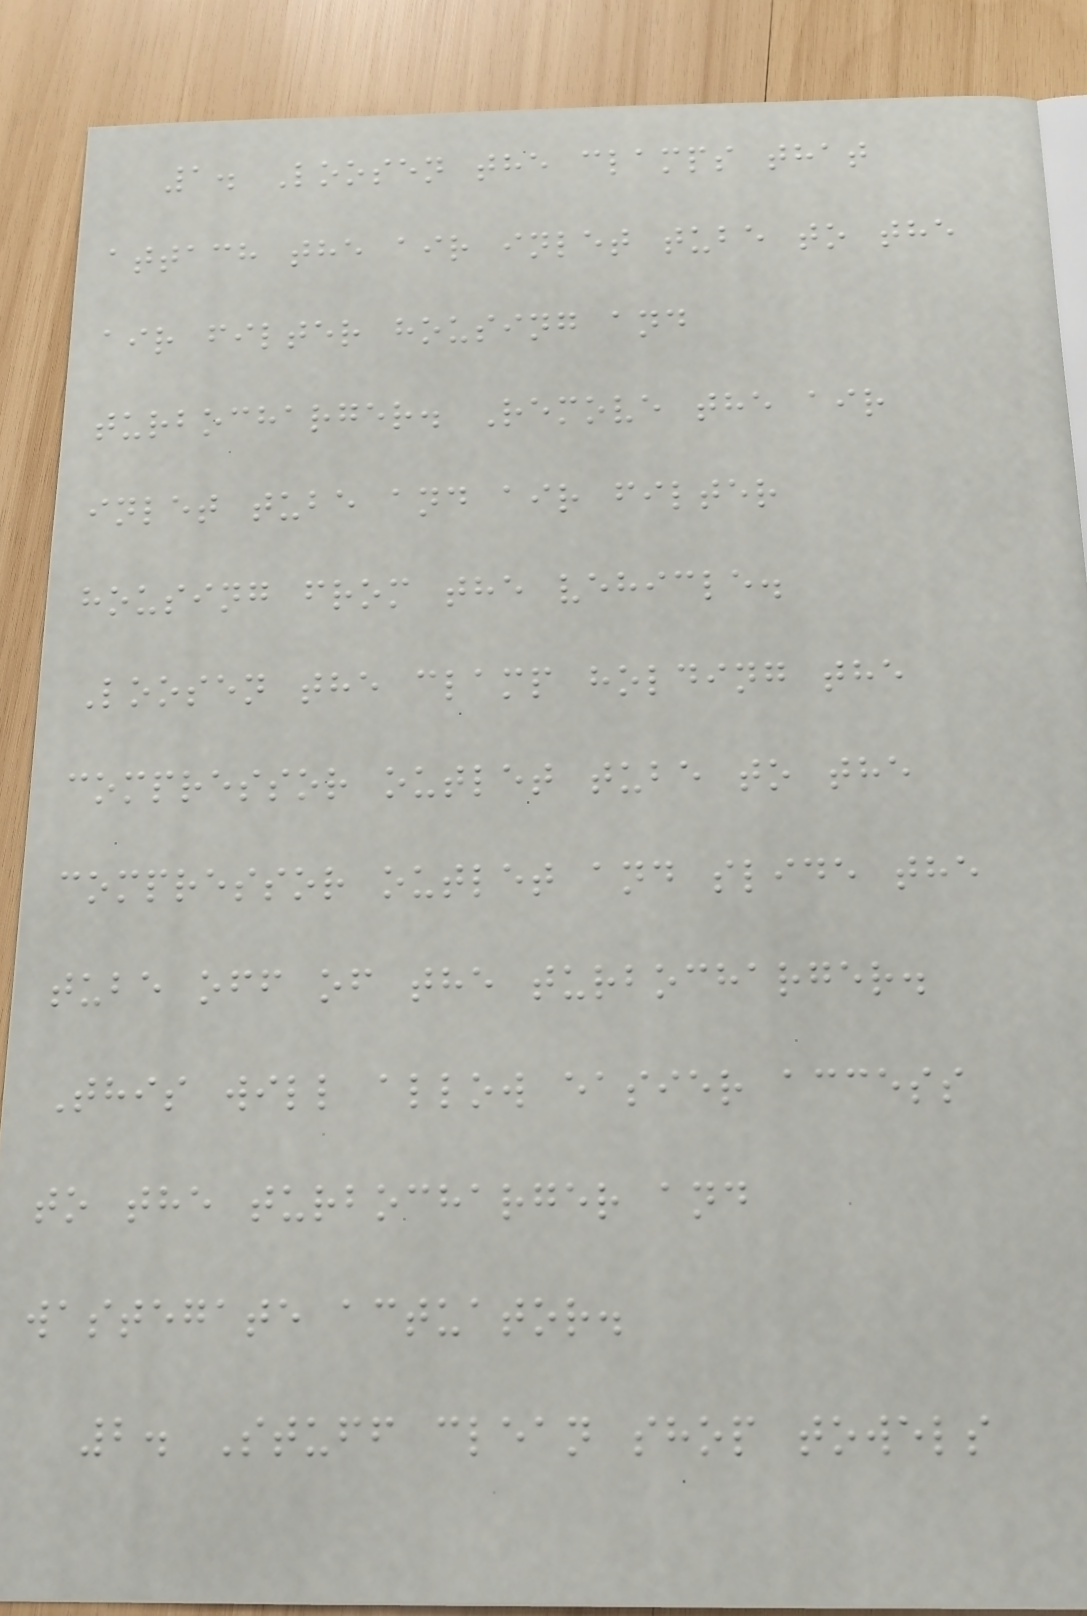1. Loosen the clamps that
attach the air inlet tube to the
air filter housing and
turbocharger. Remove the air
inlet tube and air filter
housing from the vehicle.
Loosen the clamp holding the
compressor outlet tube to the
compressor outlet and slide the
tube off of the turbocharger.
This will allow easier access
to the turbocharger and
wastegate actuator.
2. Stuff clean shop towels
